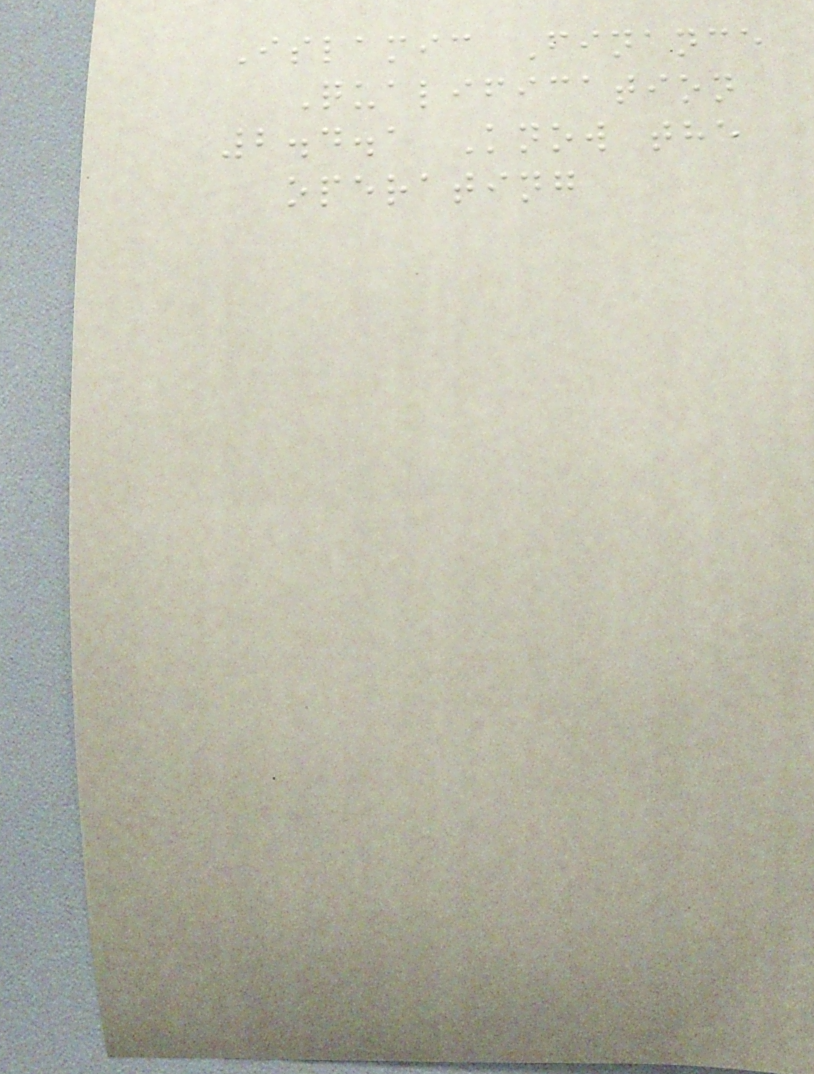Islamic Finance
Qualification
2.4.1 Know the
operating
